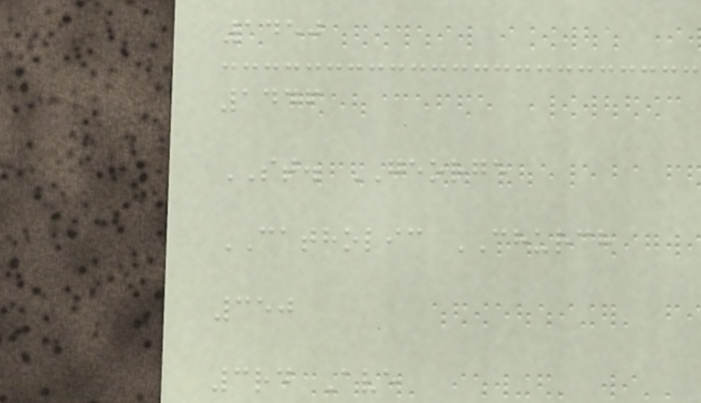1450
1446
ST. GEORGE
CATHOLIC CHURCH
350
3rd Ave
